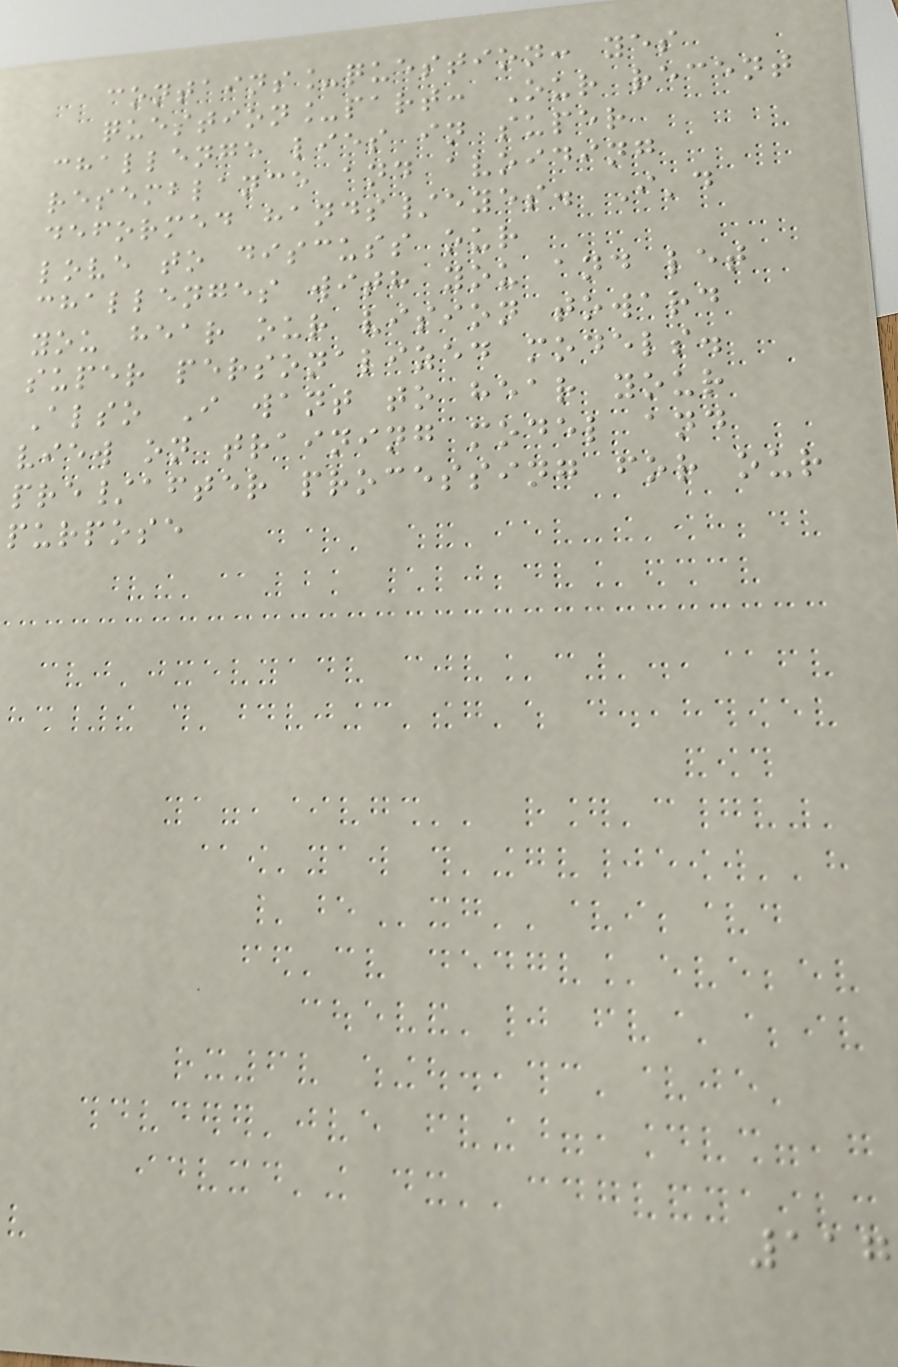contains_question: yes
question_part: Our recent
challenge lies in super
resemblance and avoiding
deformed hands/eyes. I'd
love to discuss our
challenges with you and let
you hear our vision toward
super personalized models.
Also I want to hear your
view on training model and
pre/after processing for our
purpose
117
